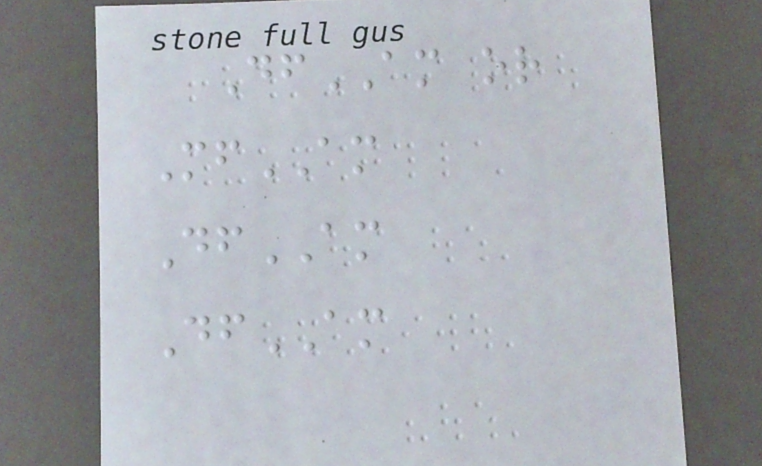DfAM or
MfAM
DfAM
DfAM
